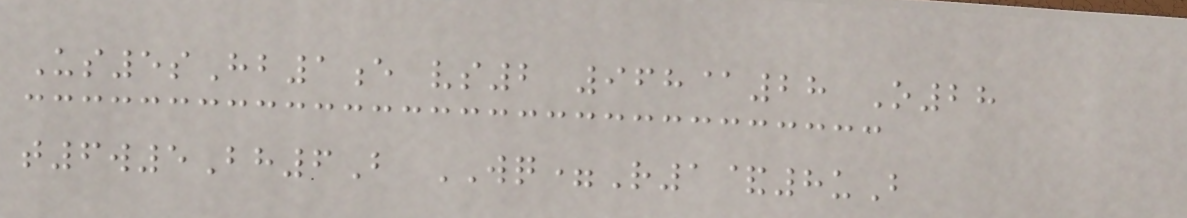Us5sHb1e vs2 968@28 O28
t6w5Bh6B WQ=R1&8uB
